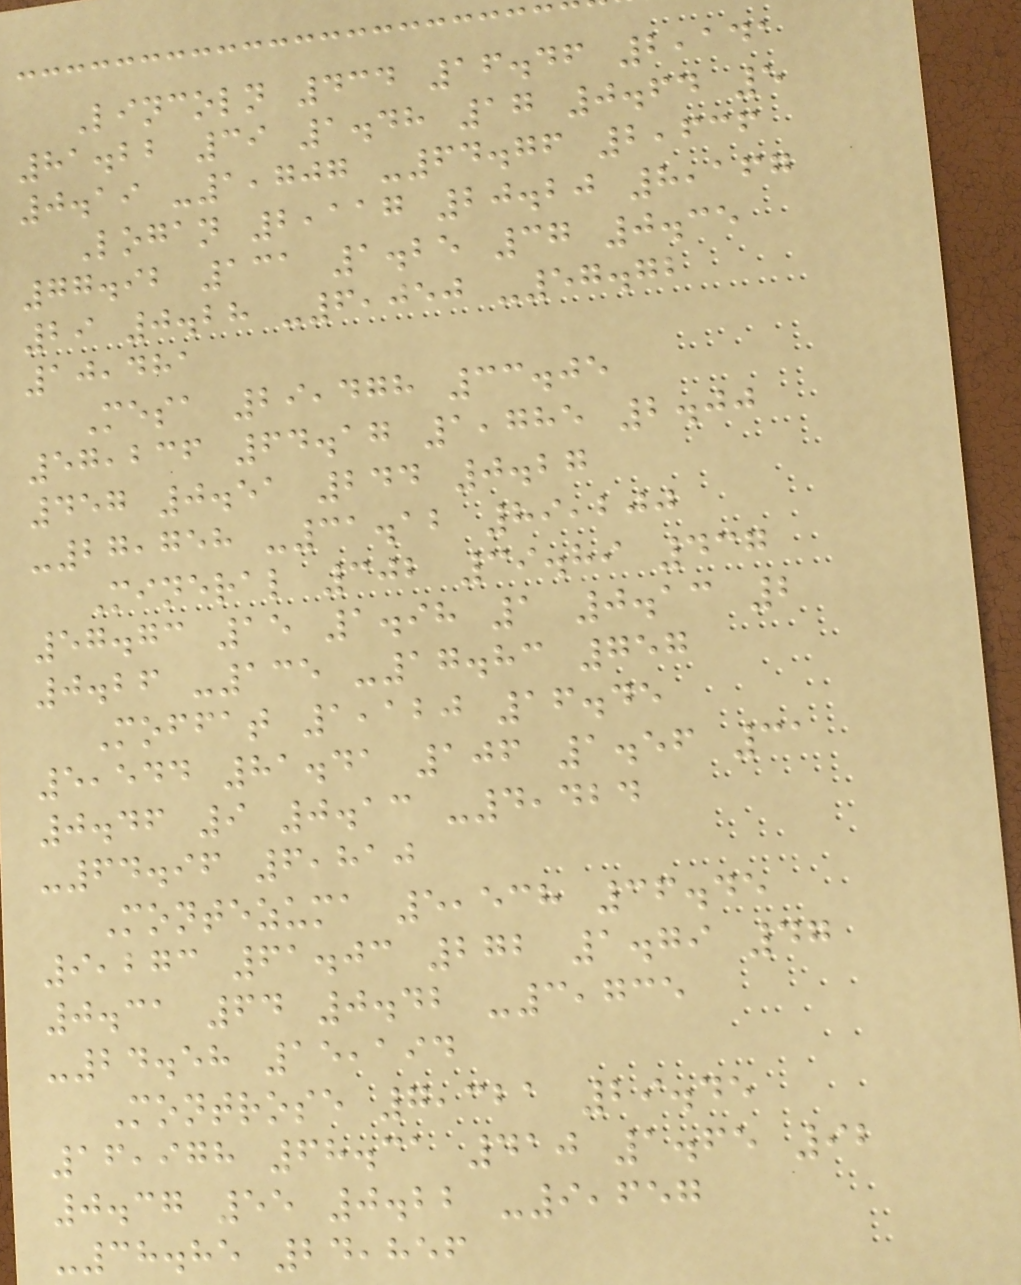Lincoln 434 16.46 2,141
81.22 39 1.48 17 0.64 5
0.19 -1,707 -64.76 2,636
Logan 2,117 20.20 8,167
77.92 131 1.25 37 0.35
29 0.28 -6,050 -57.72
10,481
Mesa 29,478 33.05
57,236 64.17 1,785 2.00
457 0.51 244 0.27
-27,758 -31.12 89,200
Mineral 302 39.89 437
57.73 15 1.98 1 0.13 2
0.26 -135 -17.83 757
Moffat 1,120 16.45
5,544 81.41 106 1.56 31
0.46 9 0.13 -4,424
-64.96 6,810
Montezuma 5,538 36.45
9,273 61.03 272 1.79 47
0.31 64 0.42 -3,735
-24.58 15,194
Montrose 7,321 29.45
16,978 68.31 410 1.65 92
0.37 55 0.22 -9,657
-38.85 24,856
